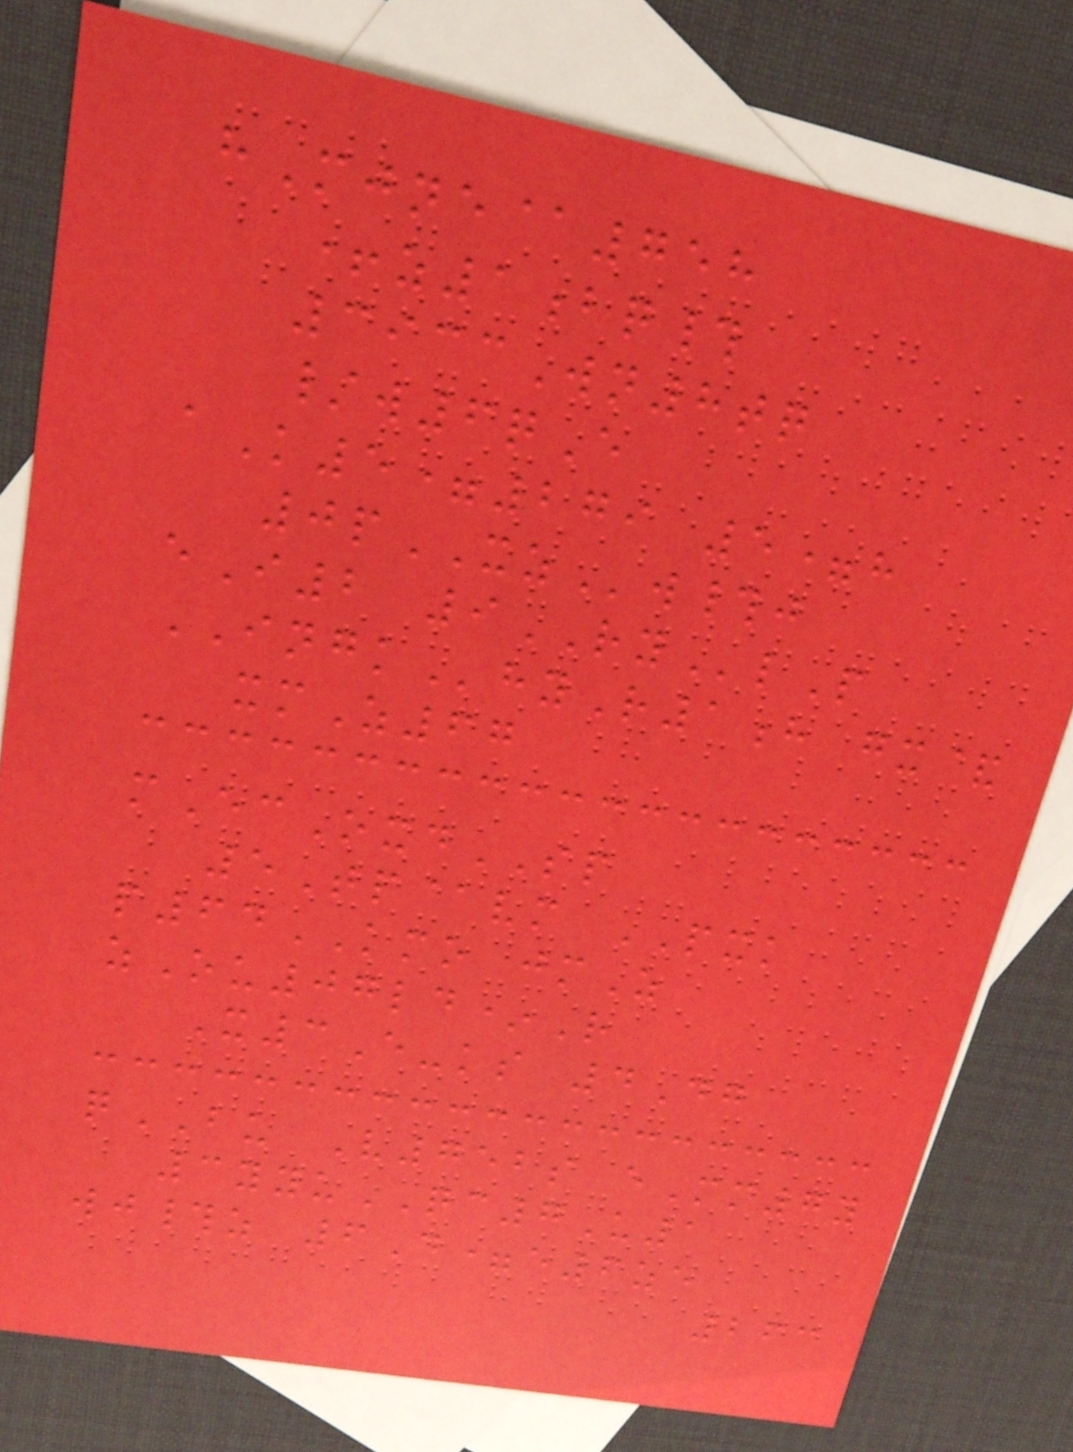hMjne@758
+z1bq#
3933Wn8tq
/w6qE
aK5=279 5=h
0pXZw#j
eI2 9RYlP
INGKhyR1h gx&
xmZ67
mEcOxdSP
5Tp@vm PXK
p64KMO jmZ
zOu07ld*R
X3E-ks 4Dg
qBU V752s eMm7y
3yyuQC7U1
wj#z 6D=e6ze
263
